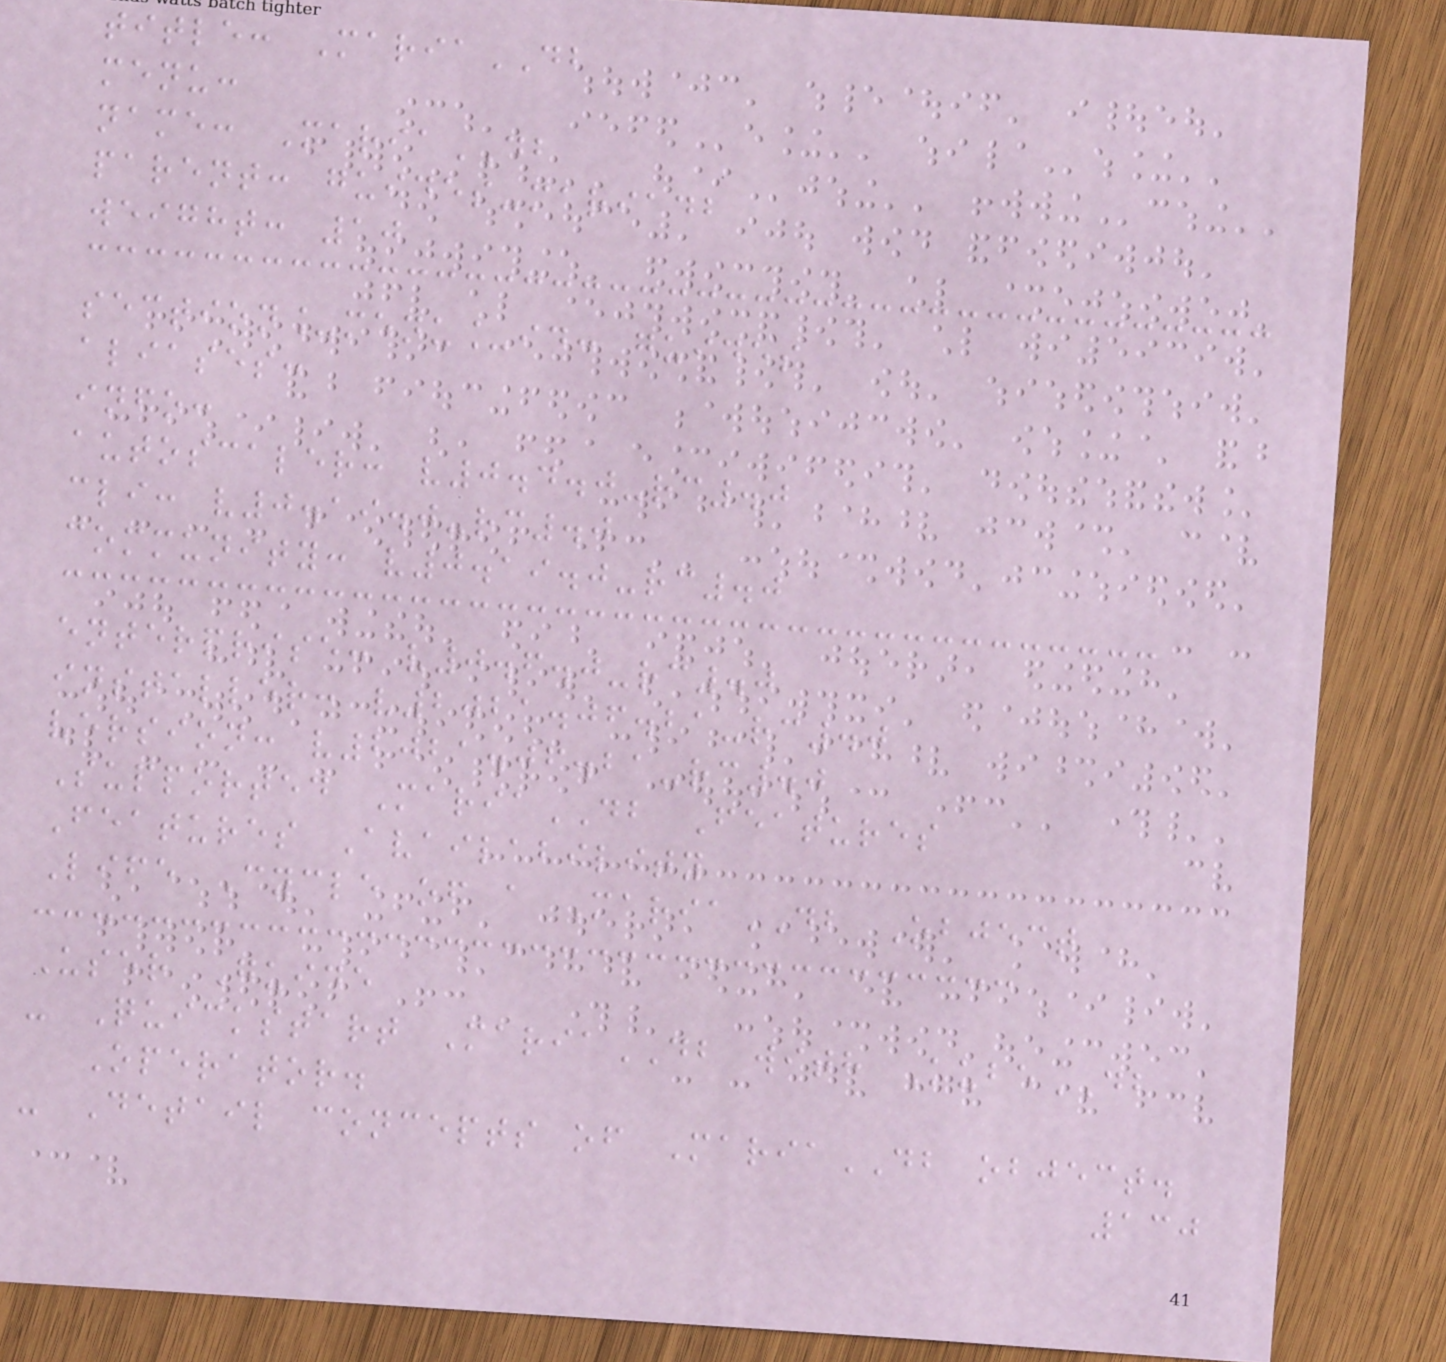title: MariaDB
menu:
name: MariaDB
parent: guides-mariadb
weight: 10
section_menu_id: guides
aliases:
info:
autoscaler: v0.4.0-rc.0
cli: v0.19.0-rc.0
community: v0.19.0-rc.0
enterprise: v0.6.0-rc.0
installer: v2021.06.21-rc.0
version: v2021.06.21-rc.0
Supported MariaDB Features
Features Availability
Life Cycle of a MariaDB Object
User Guide
- Quickstart MariaDB with KubeDB
Operator.
- Detail concepts of MariaDB object.
130
